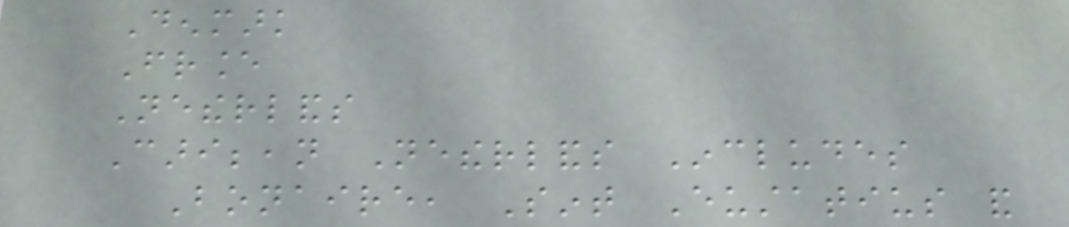Denmark
France
Netherlands
Caribbean Netherlands Includes
Bonaire, Sint Eustatius and
